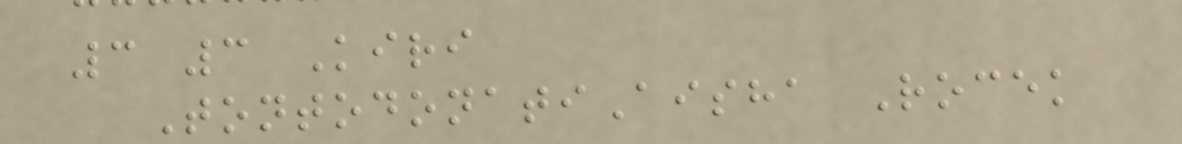3 3 Kiri
TontodonatiAisha Rocek
